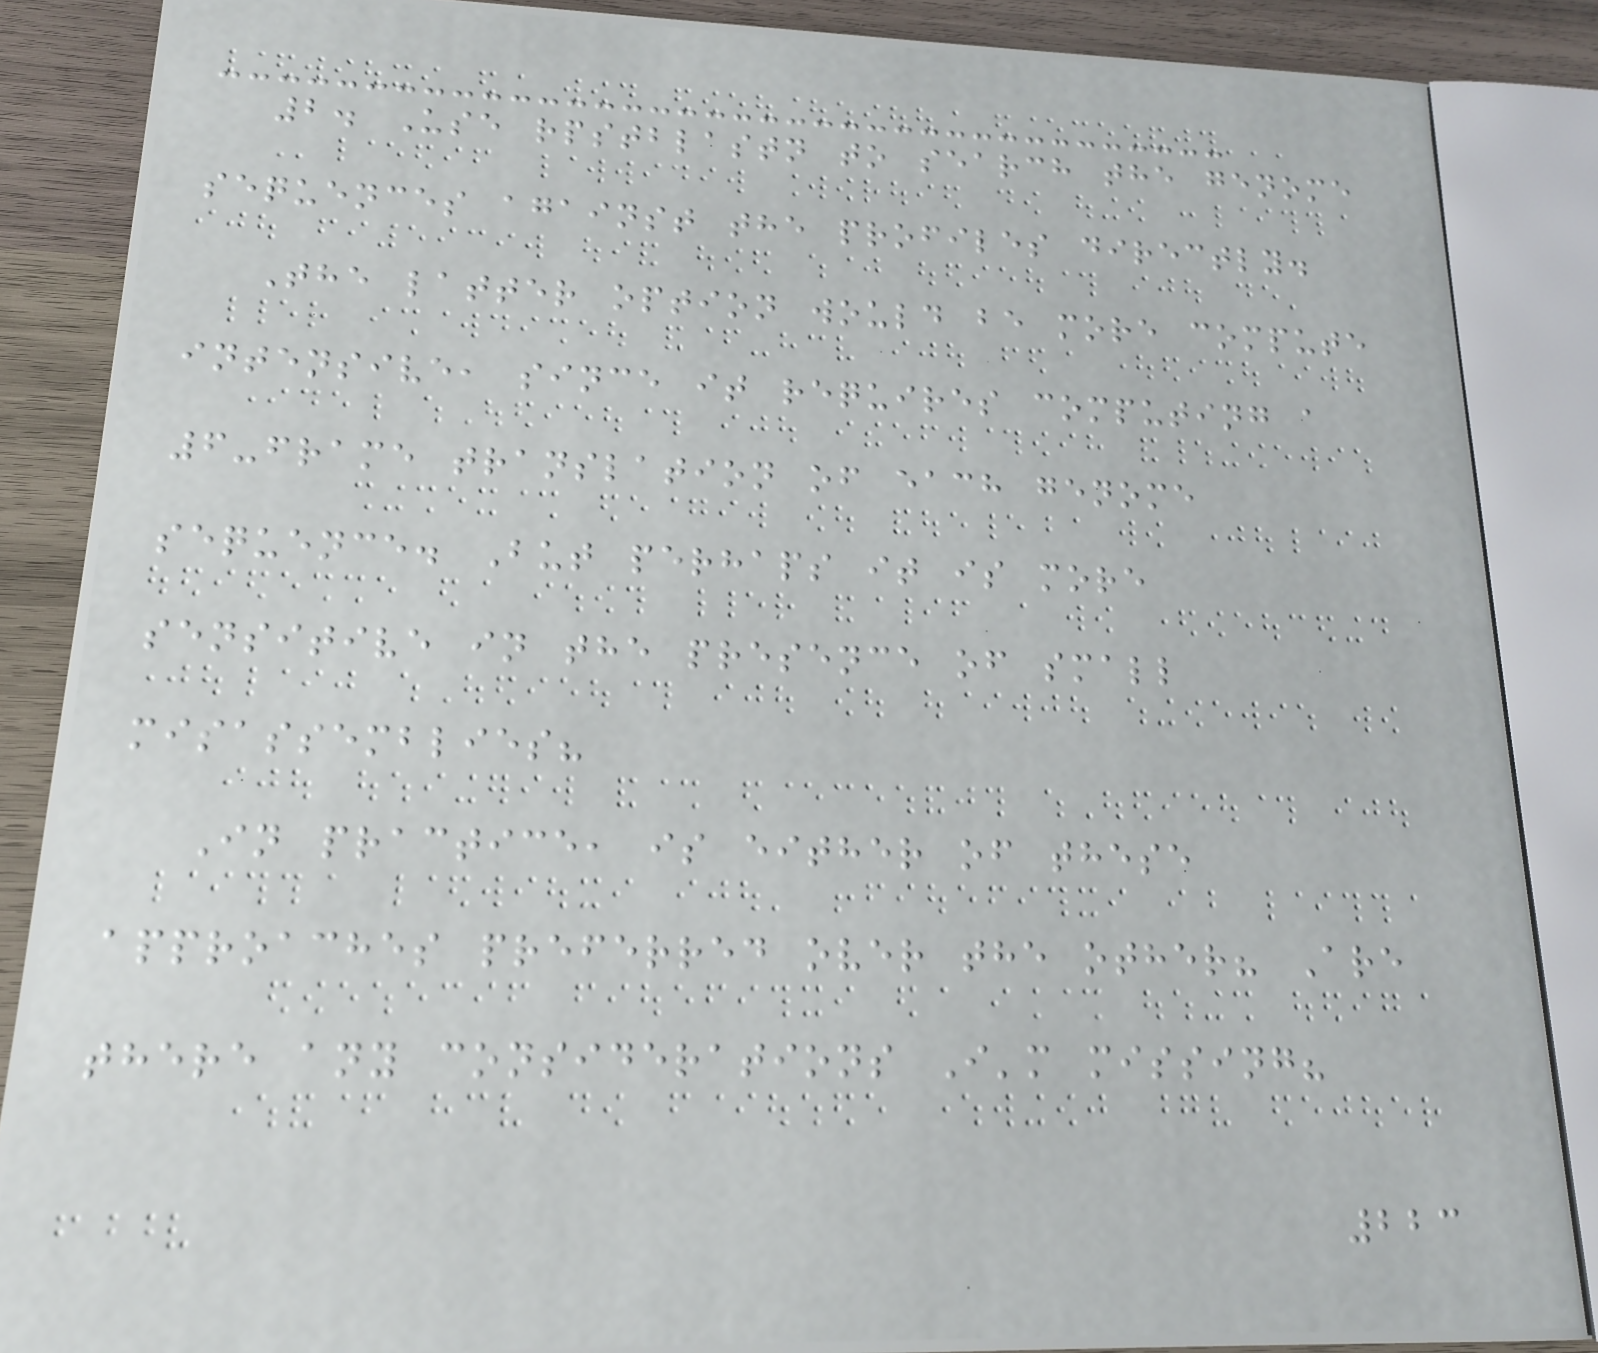2. Use rpstblastn to search the genome
sequences against the profiles directly.
The latter option would be more compute
intensive, since it requires computing a
6-frame translation of each genome
sequence. But perhaps it is more
sensitive in the presence of small
misassemblies?
In practice, is either of these
approaches preferred over the other? Are
there any considerations I'm missing?
223
